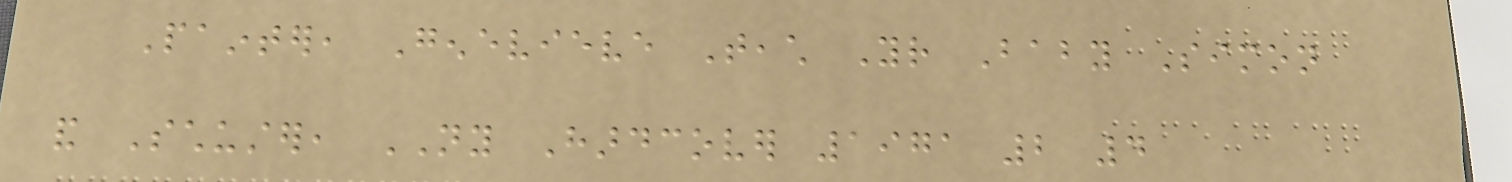Painter, Genevieve Teach Your Baby Simon
and Schuster, NY Hardcover 1971 2 4
